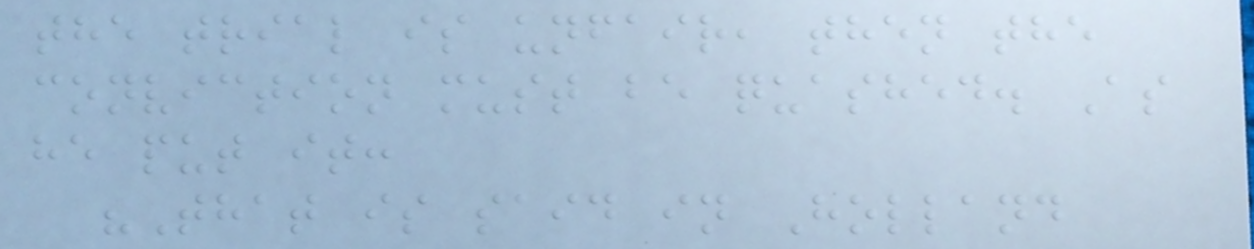the trial is unfair, then the
conviction must be quashed. As
he put it:
"That is said in Holland
